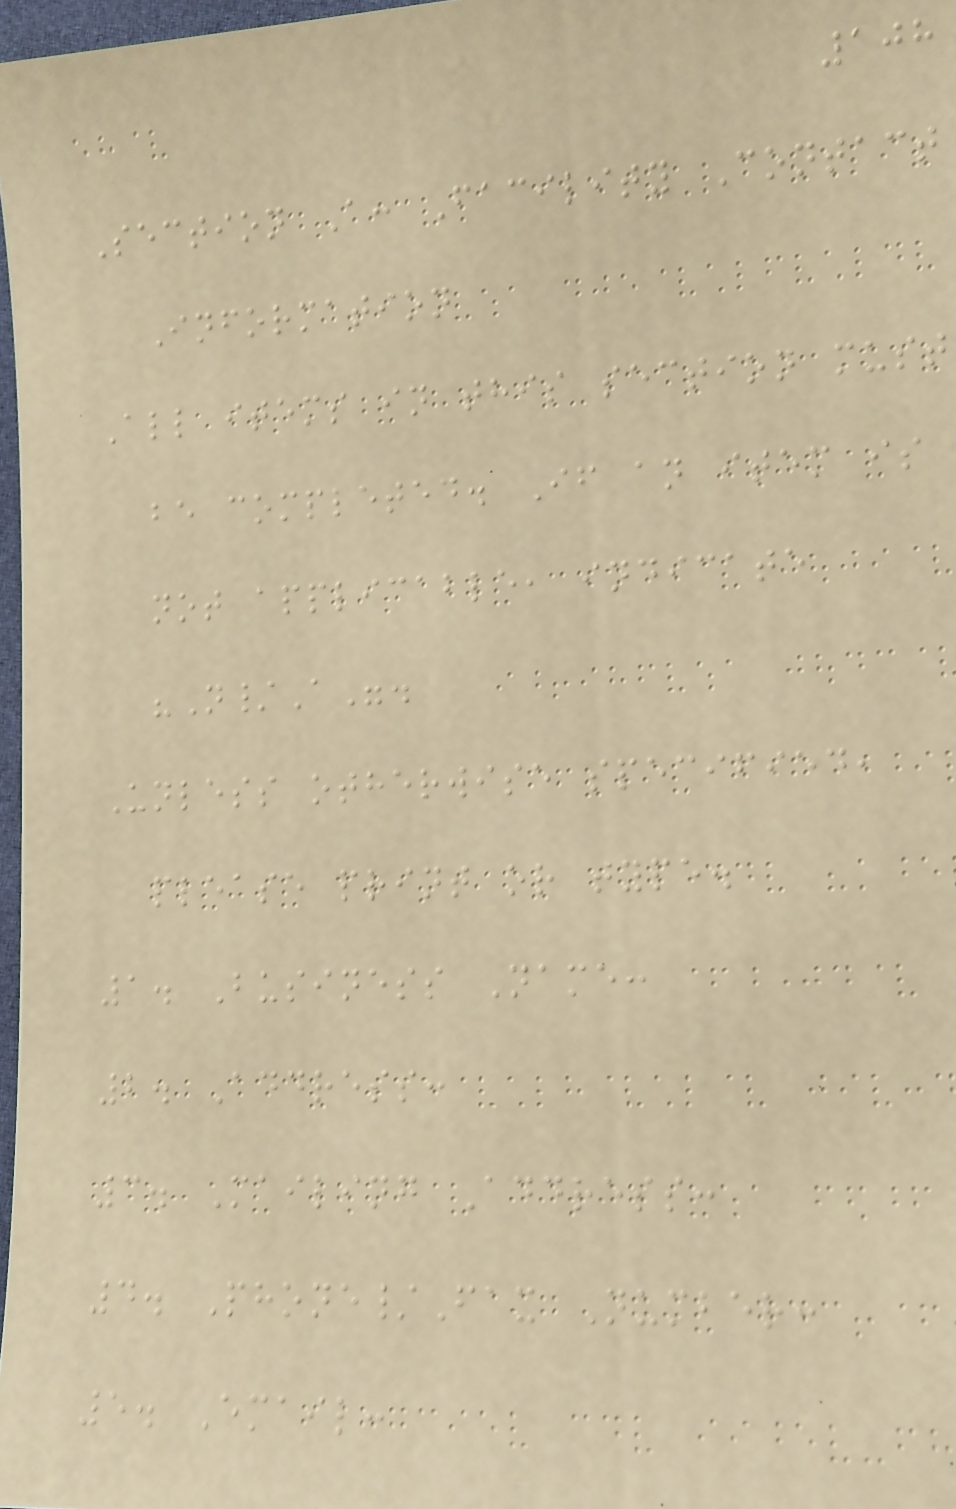108
Section A: Facility Contact
Information
All items in this section must
be completed. If an item is
not applicable, indicate
"N/A".
Unless otherwise specified,
please print or type.
1. Business Name:
2. Address:
3. Mailing Address:
4. Phone/Fax Number:
5. Email:
